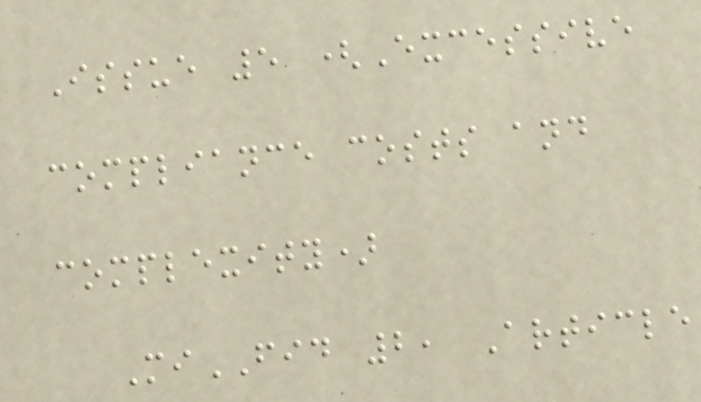Issue 5 (Excessive
compliance costs and
complexity)
MiFID 2, Article
